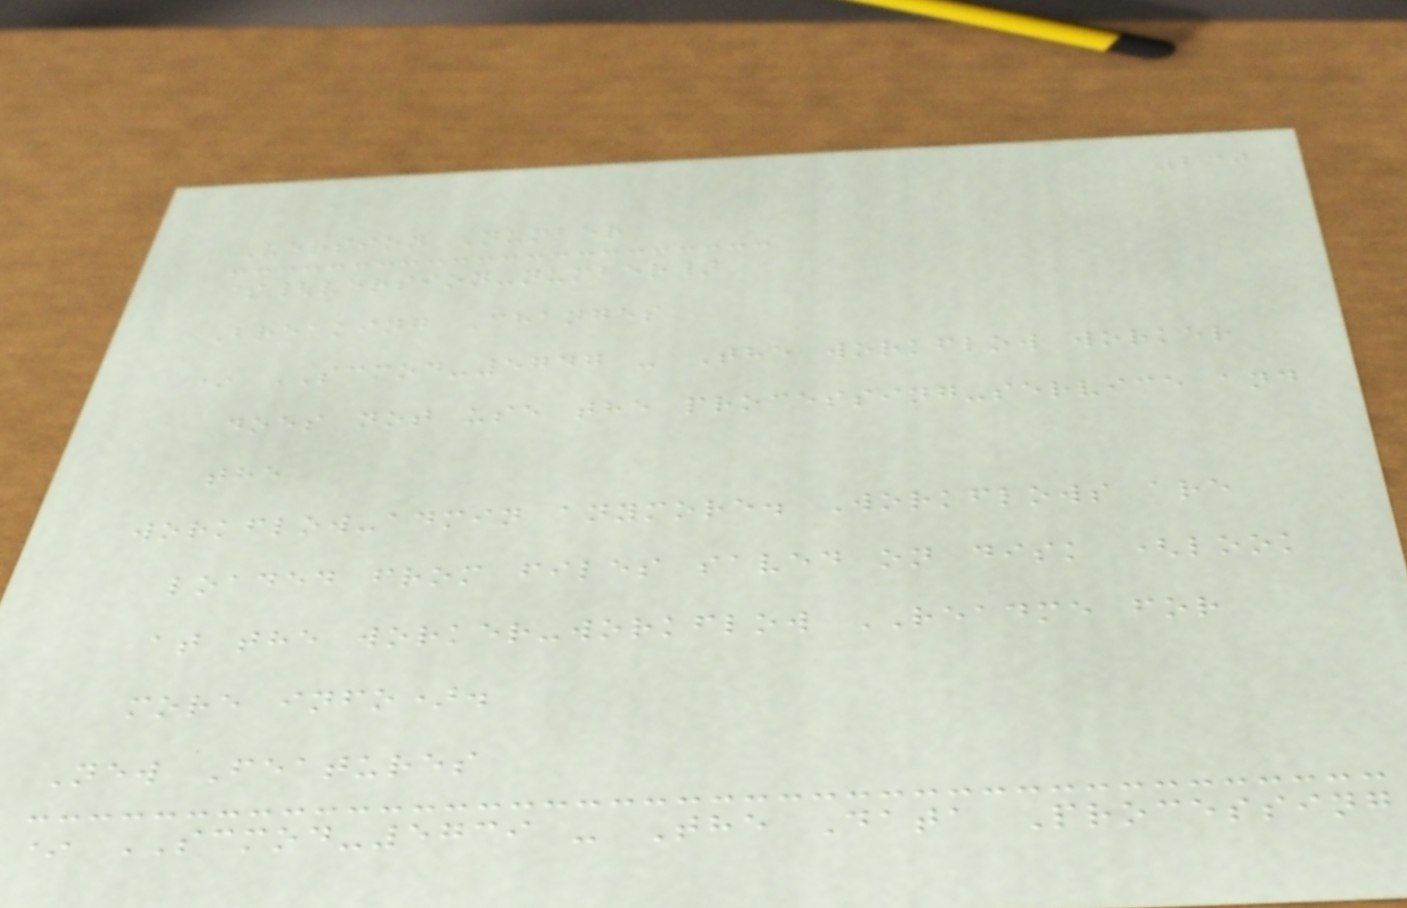230
Version Number
${version-number}
Breaking Changes
* SCMOD-5747 - The workflow worker
does not use the processing-service and
the
workflow-admin anymore. Workflows are
loaded from files saved on disk (look
at the worker-workflow README for
more info).
New Features
* SCMOD-5739 - The Data Processing
